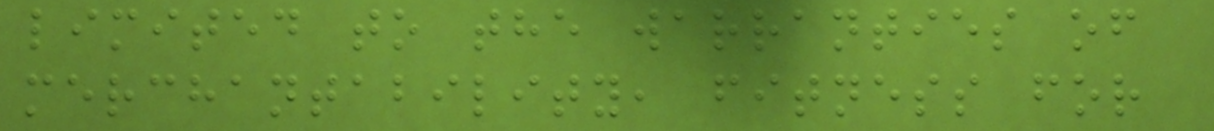limited to the warranties of
merchantability, fitness for
